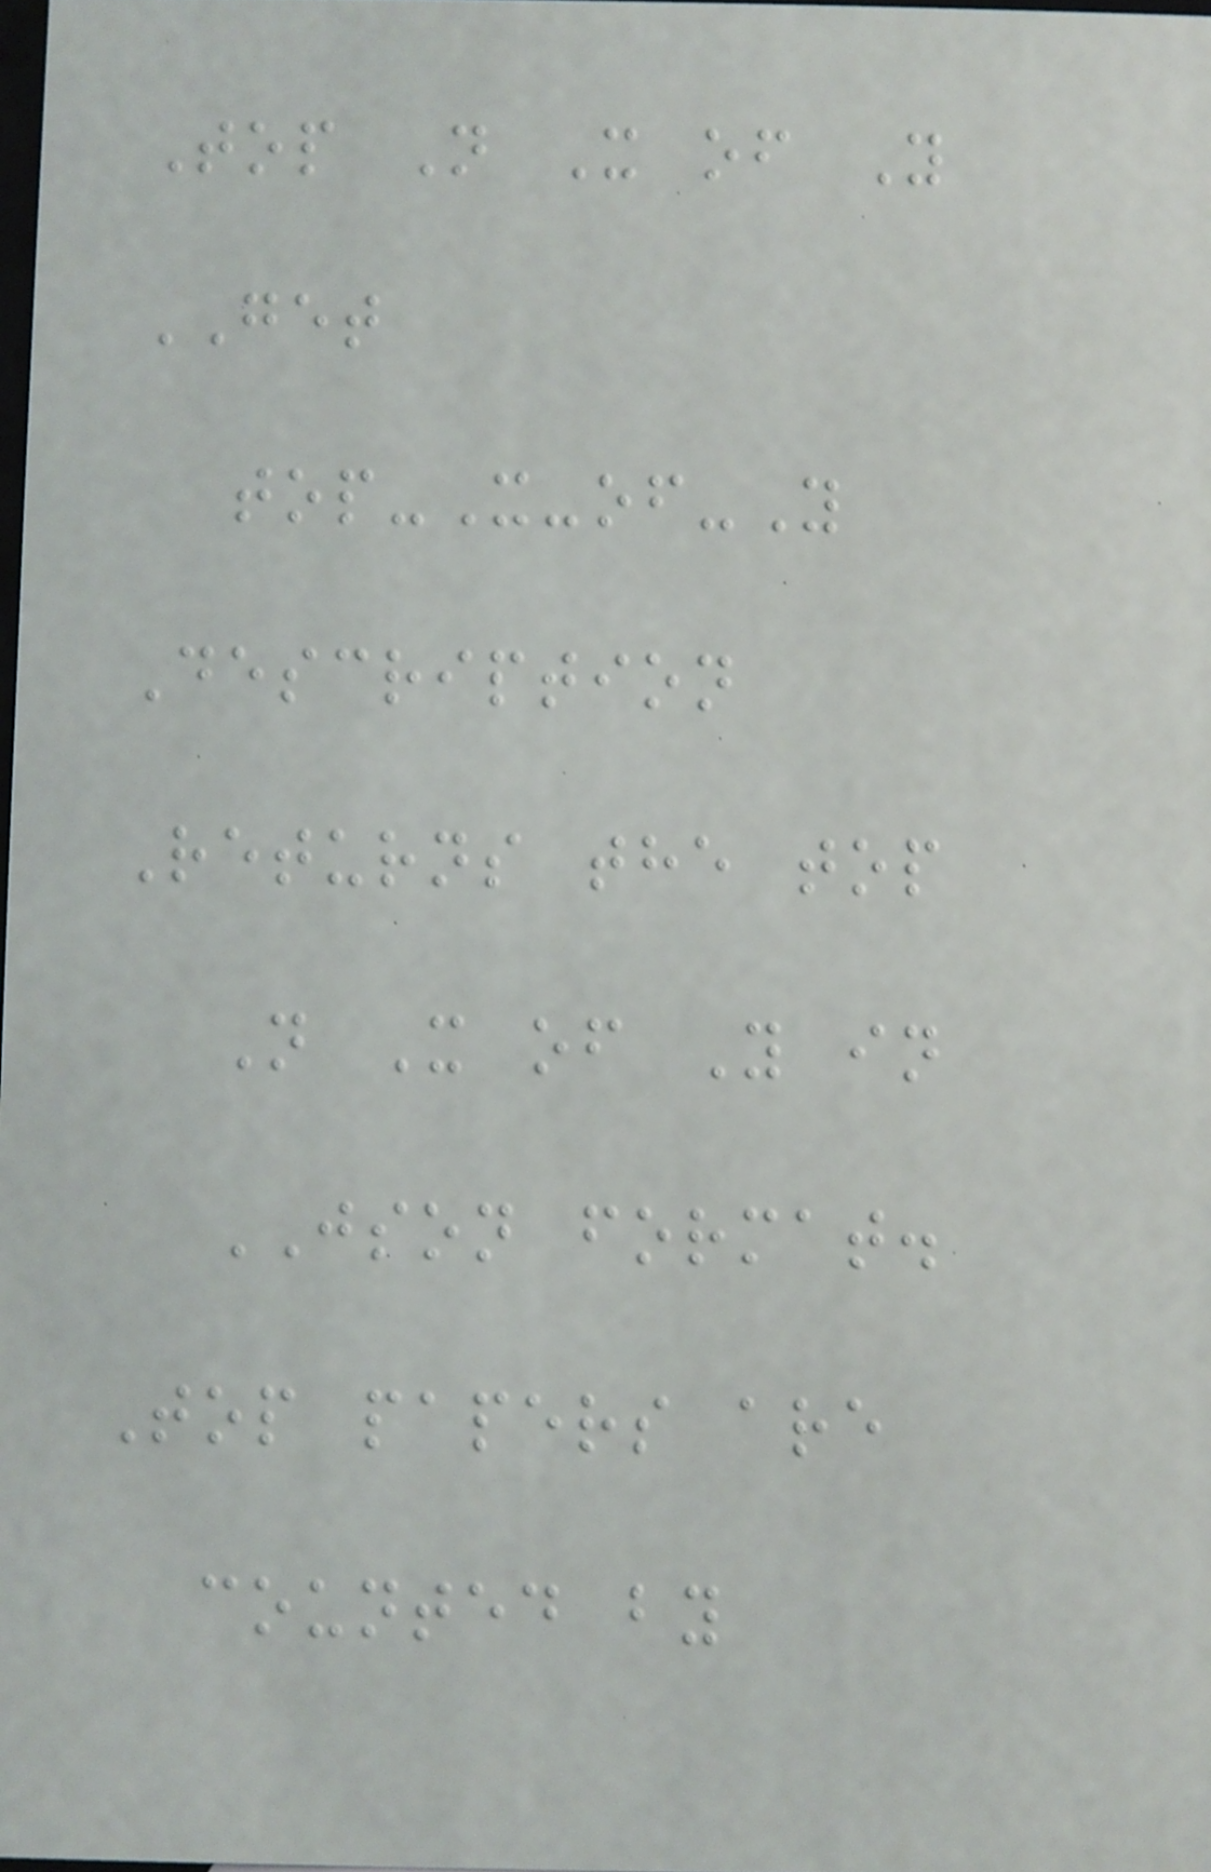Top N X of Y
GET
top-X-of-Y
Description
Returns the top
N X of Y in
JSON format.
Top papers are
counted by
